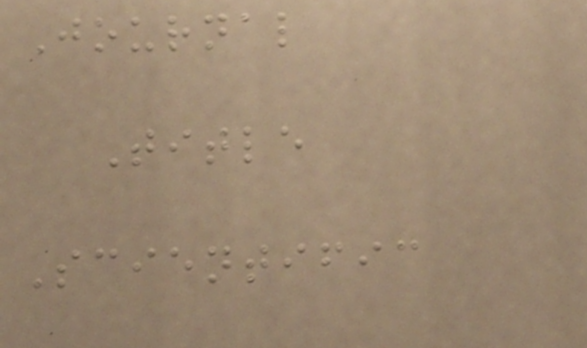Journal
Title
Scientific
